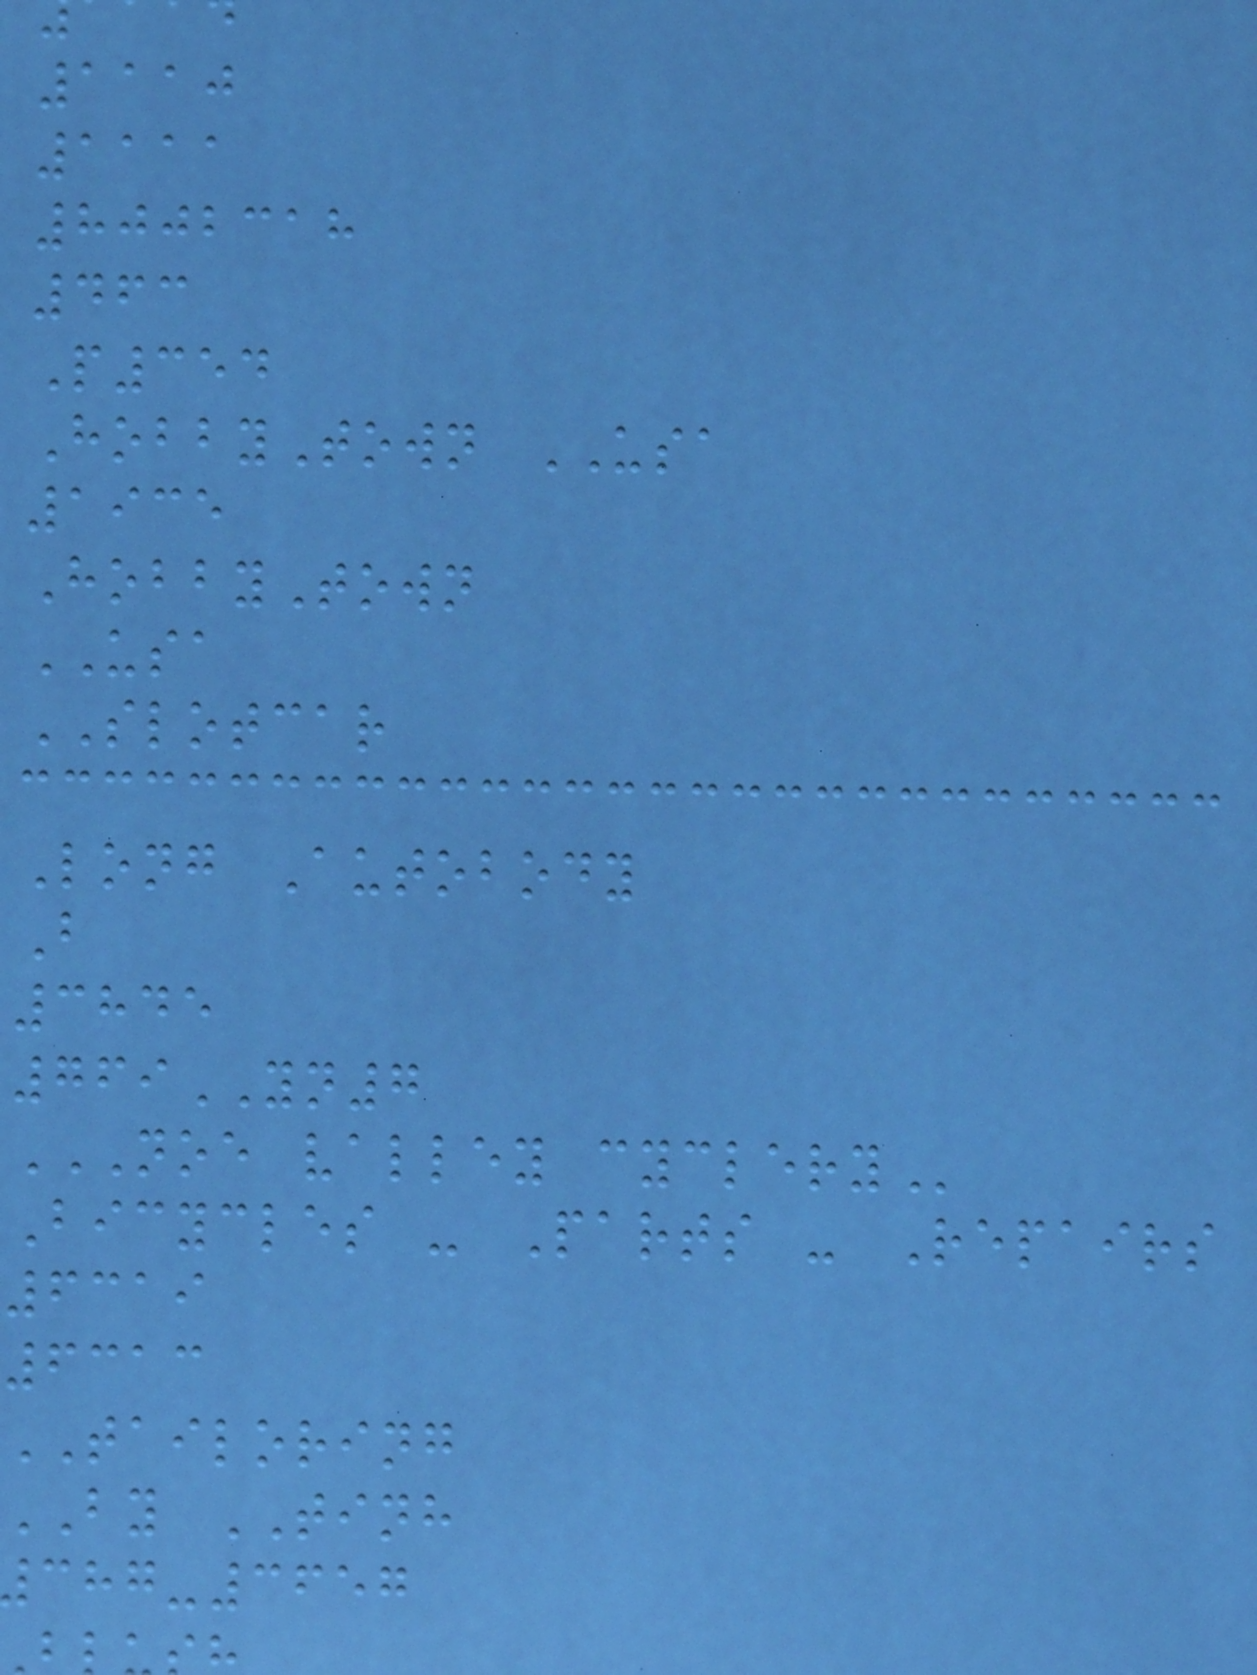1110
1111
8002318
463
P354
HobbyTown USA
1935
HobbyTown
USA
SLOTCAR
Long Autobody
B
3845
769YN7
NOE VALLEY CYCLERY
Bicycles - Parts - Repairs
6319
6313
TAILORING
BY TINH
-3657
